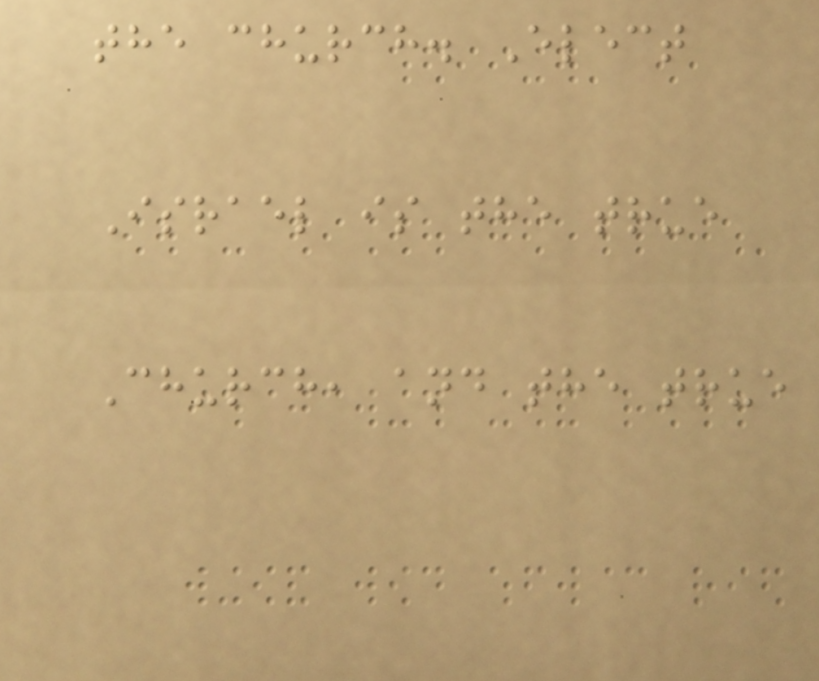the church. Elect
Israel is the true
Church, and the true
